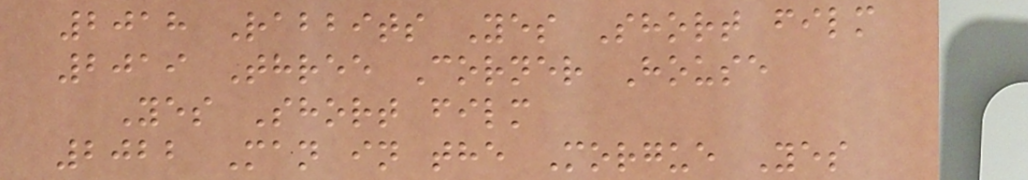2018 Rabbits Yes Short film
2019 Three Corner House
Yes Short film
2022 Man in the Morgue Yes
